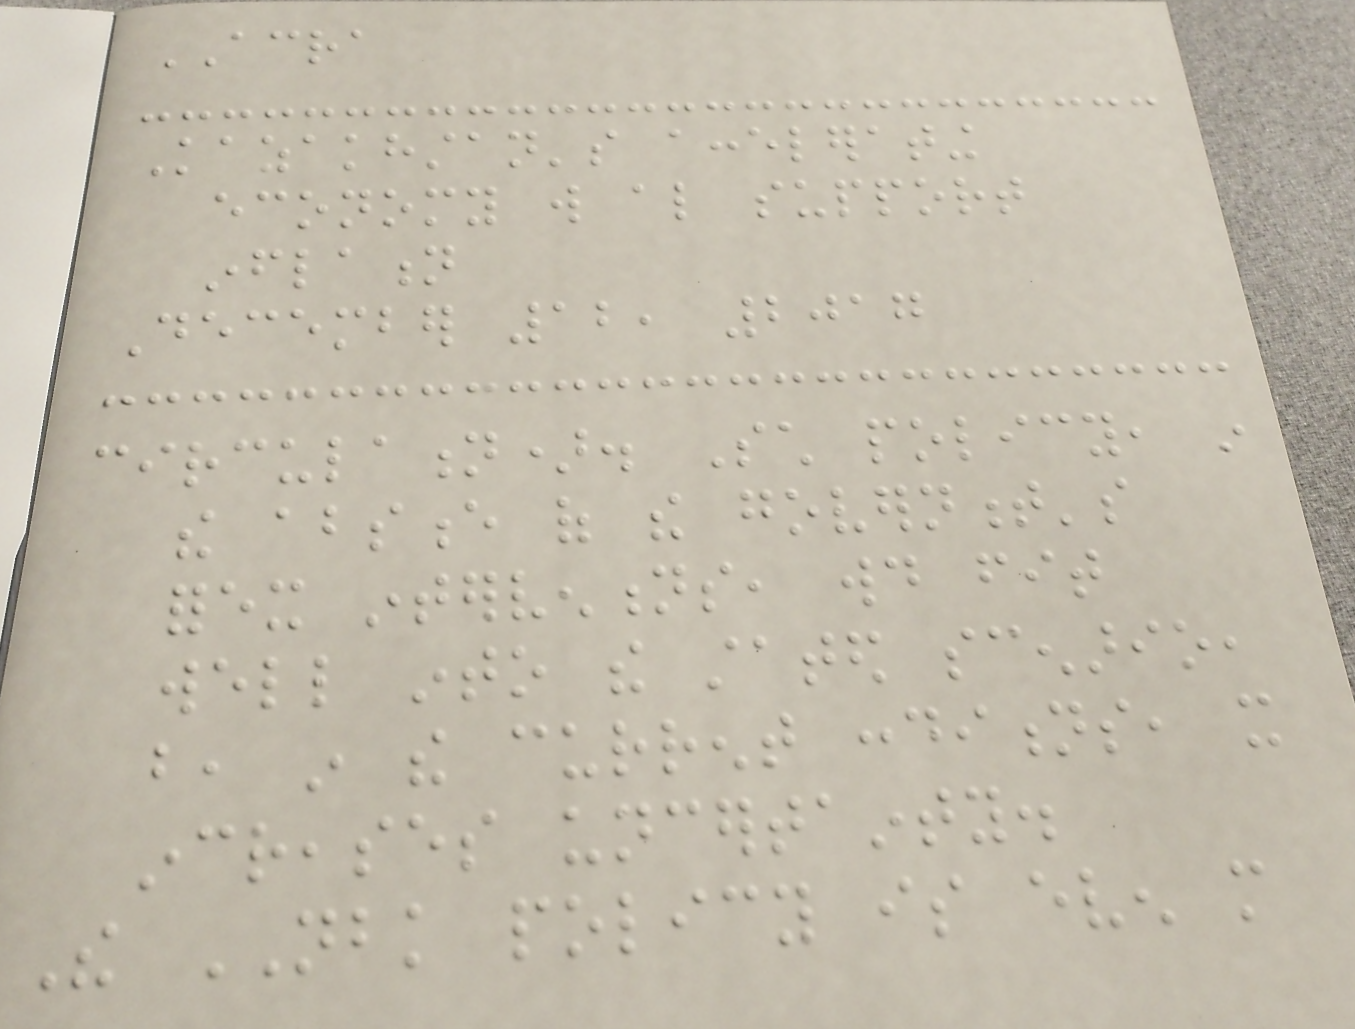ACRA
Kazakhstan's accelerating
economy will also support
inflation
December 12, 2017
circulation). Such policy, in
the absence of the government's
forex interventions, would fit
well into the stated scenario,
but, in the current conditions, it
increases uncertainty.
The NBK policy is even more
